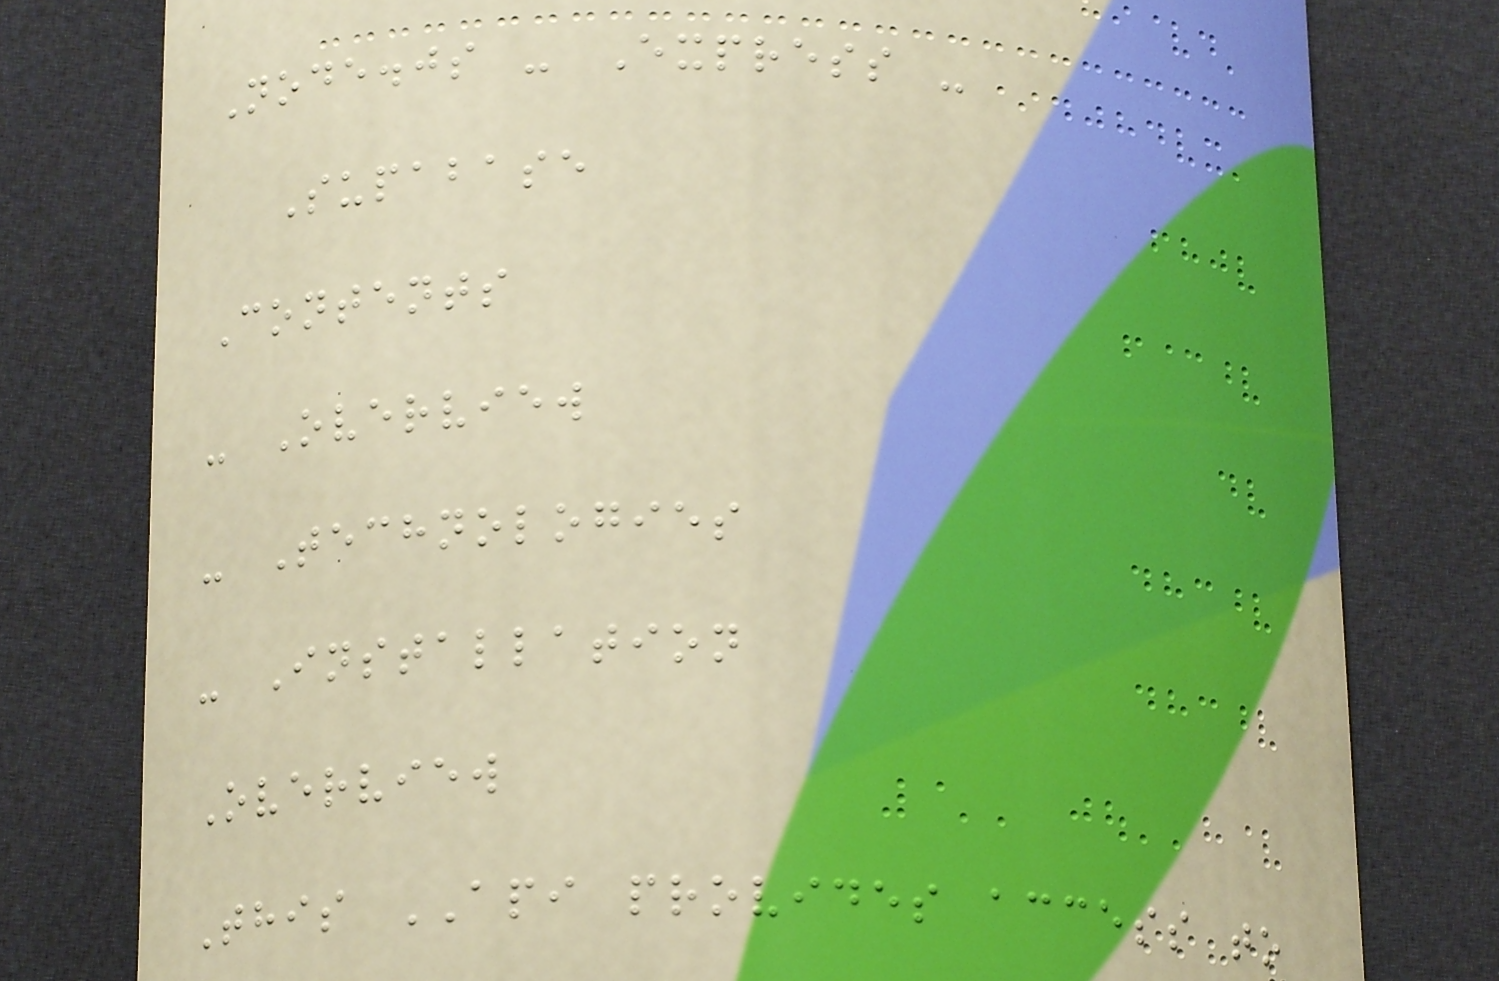Node.js - Express -
Supabase
Contents
- Overview
- Technologies
- Installation
Overview
This API provides access to
